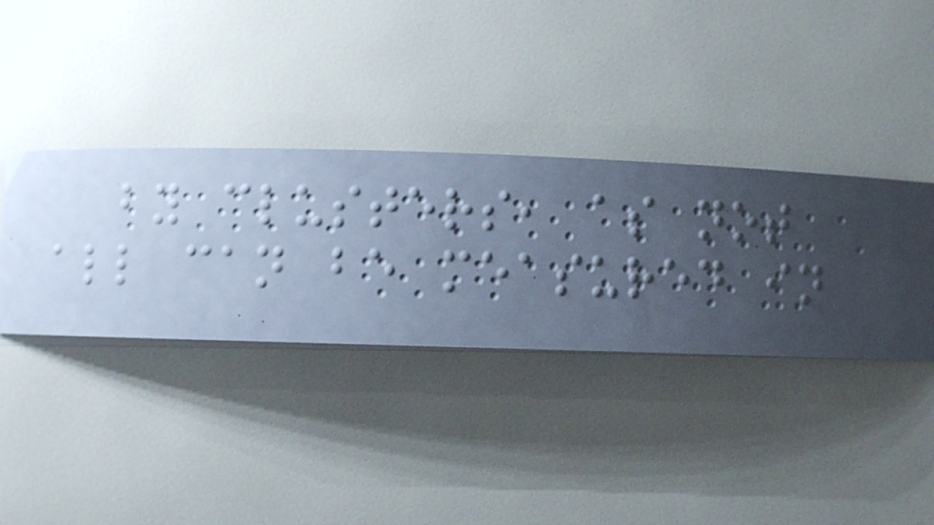by clusters, as not
all can be measured in
